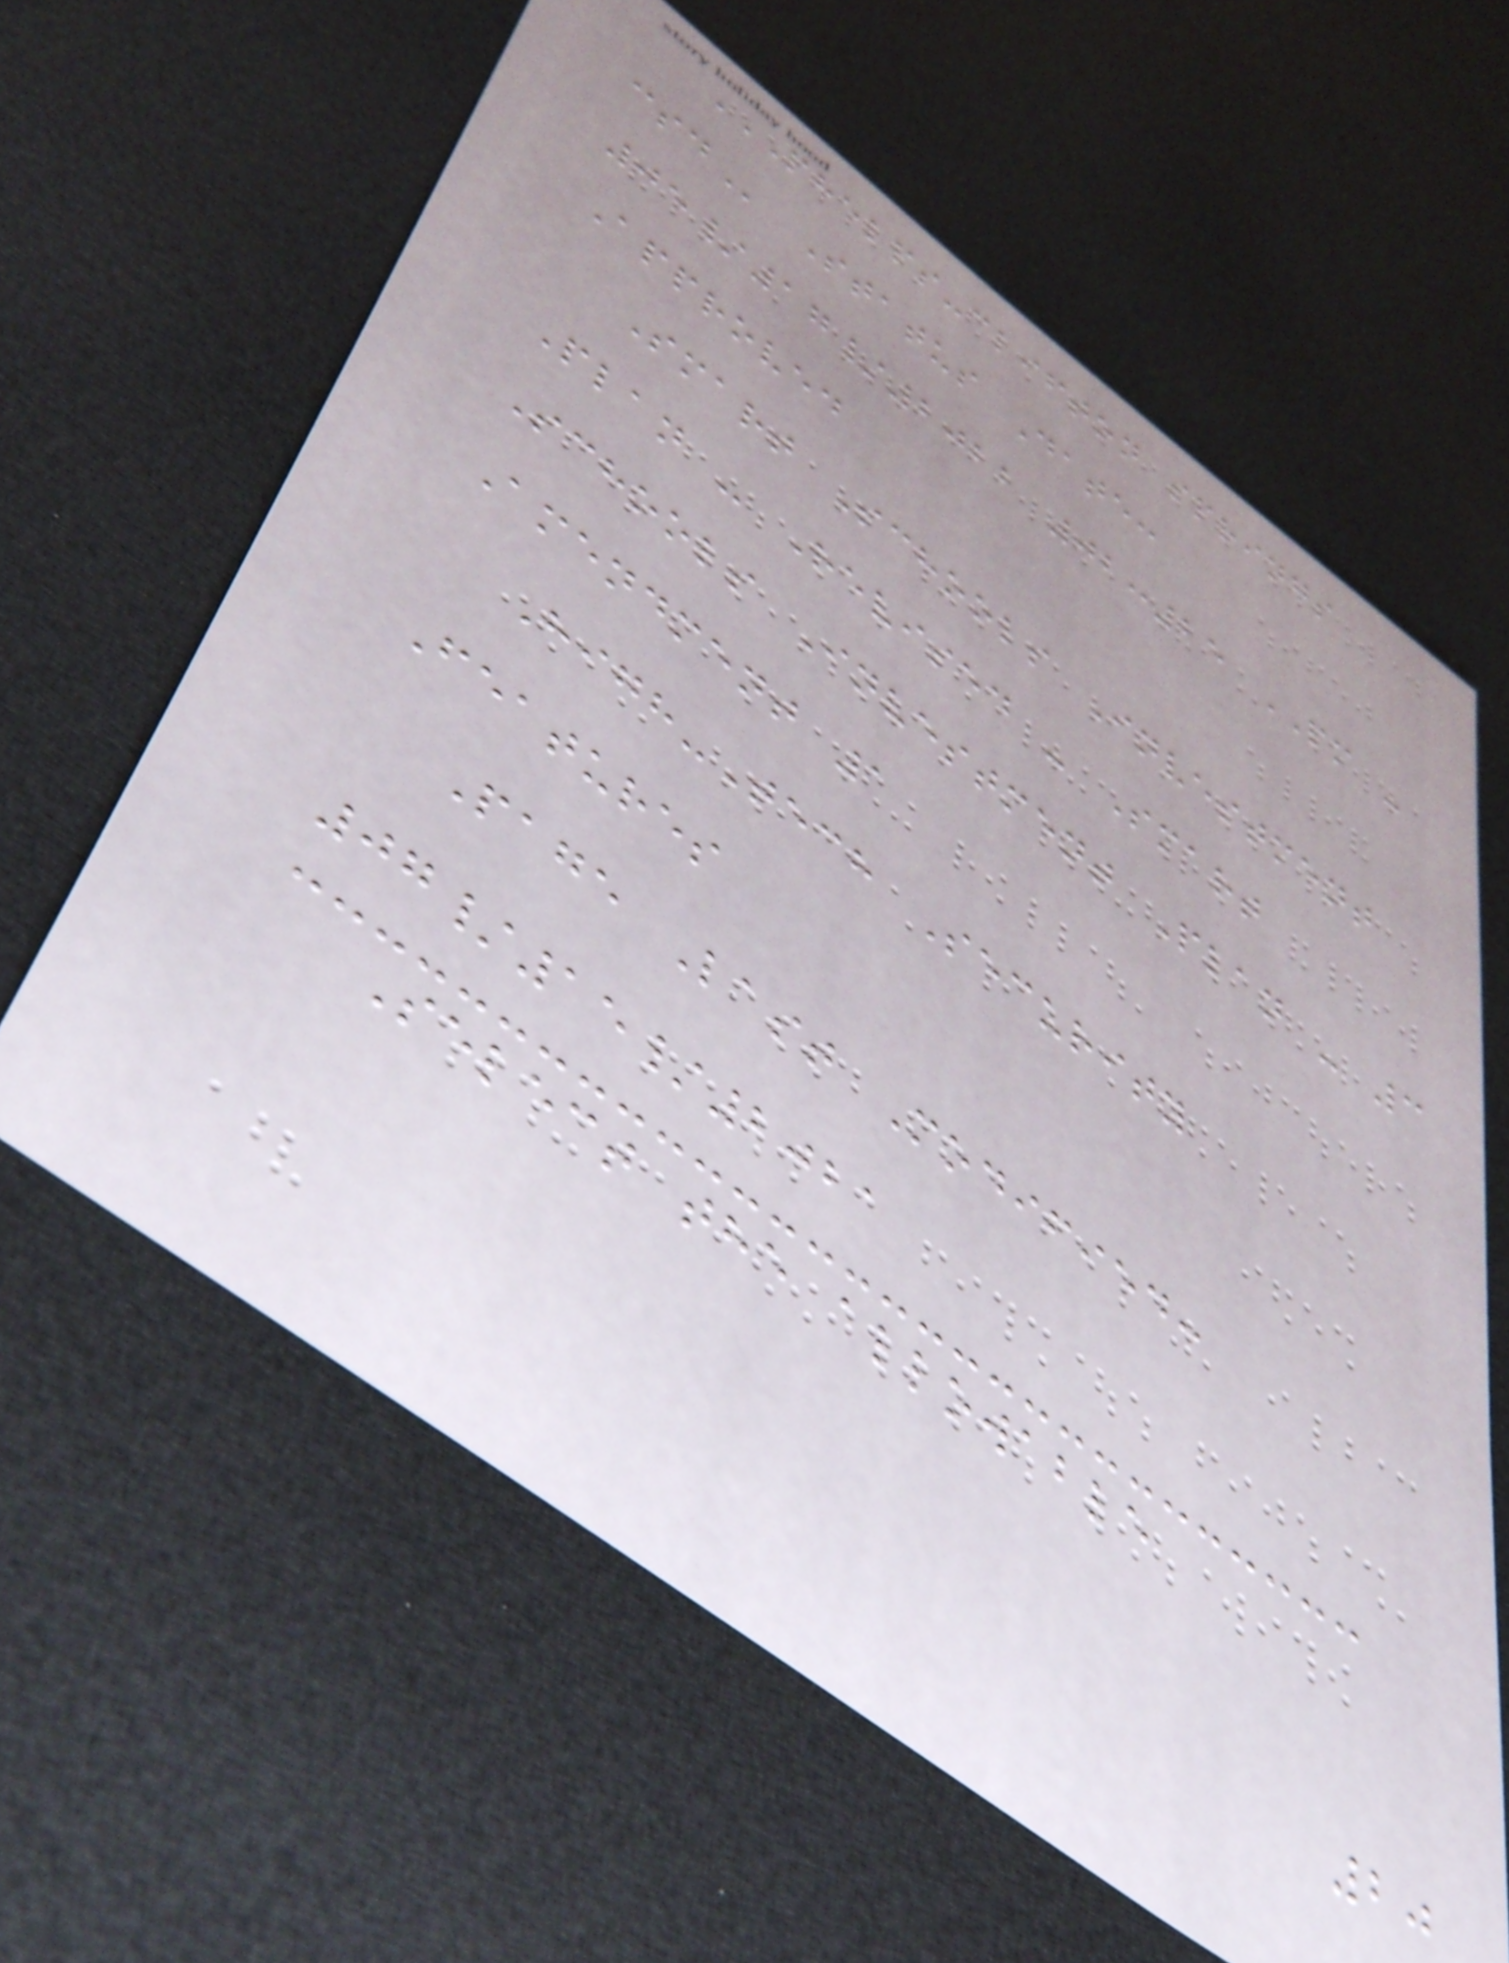PHELPS-CLIFTON SPRINGS
CSD Status Date:
05/17/2022 02:25 PM -
Approved
Smart Schools Investment
Plan - Revised - Smart
Schools Investment Plan - 3
Amendment 1
High-Tech Security
Features
Page Last Modified:
07/15/2021
Select the allowable
20
